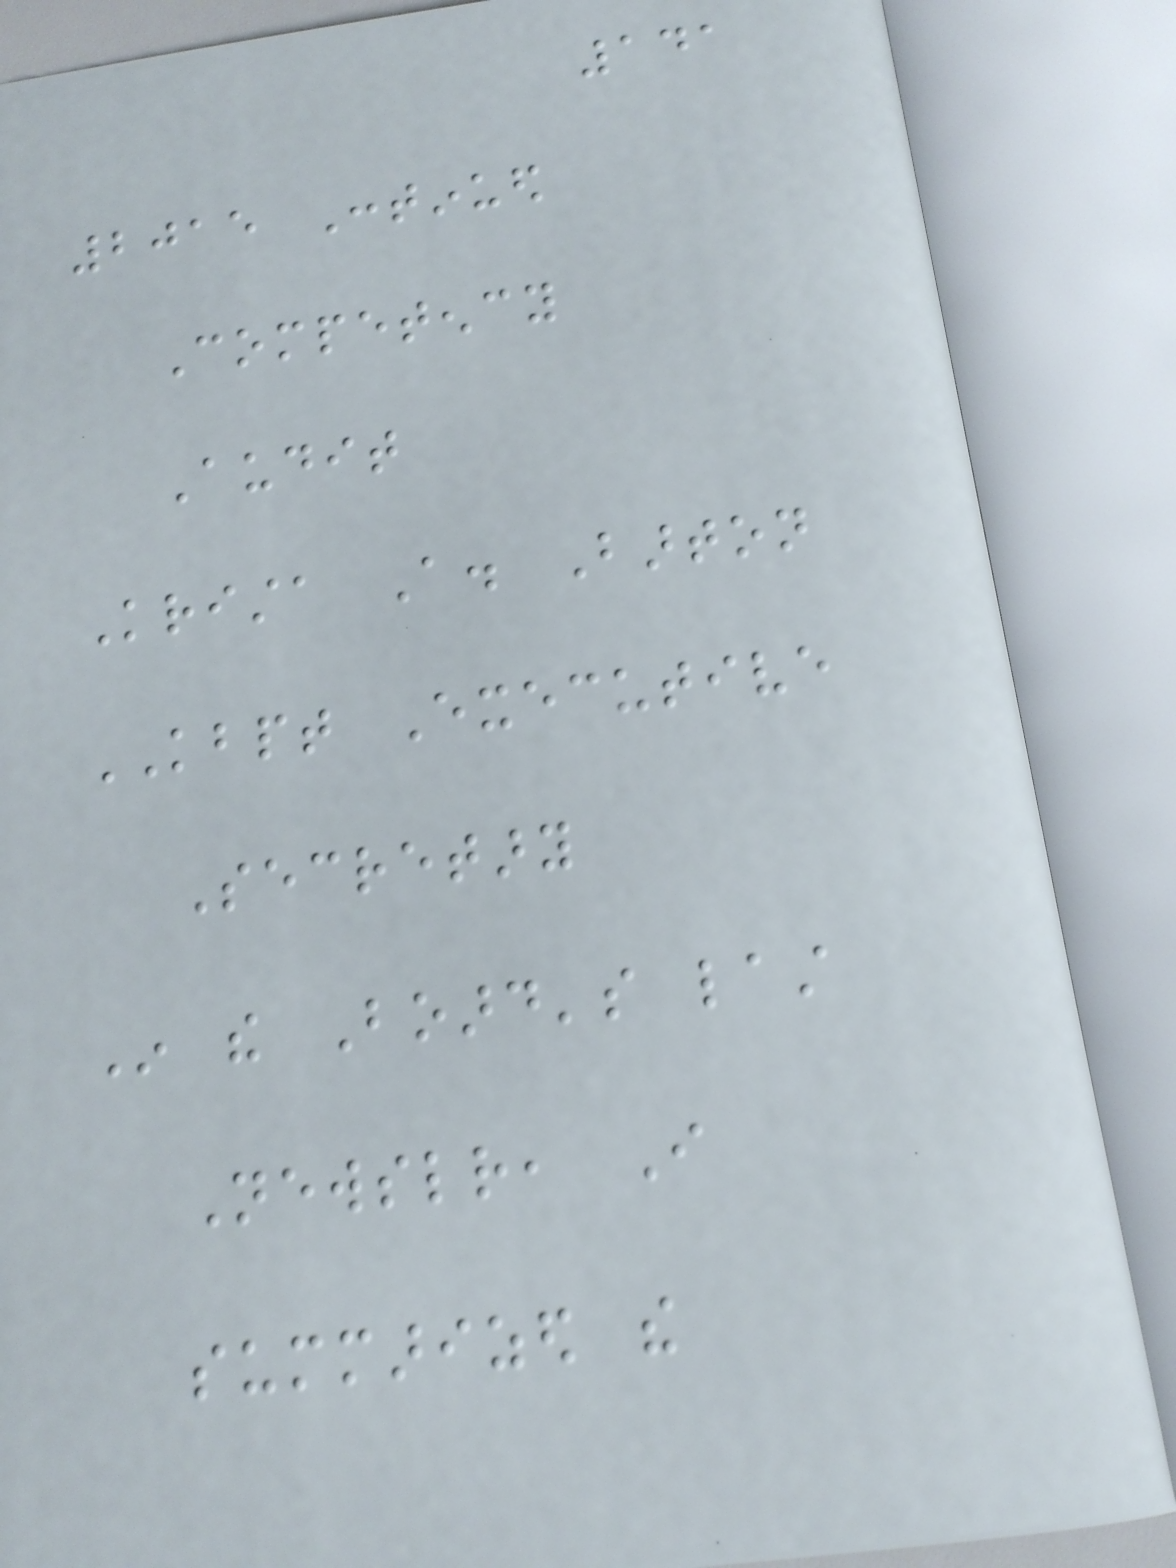141
2015 Continued
Competency
Audit
Krista A. Barton
KBPT Executive
Secretary
In the Board's last
Newsletter, I
summarized the
